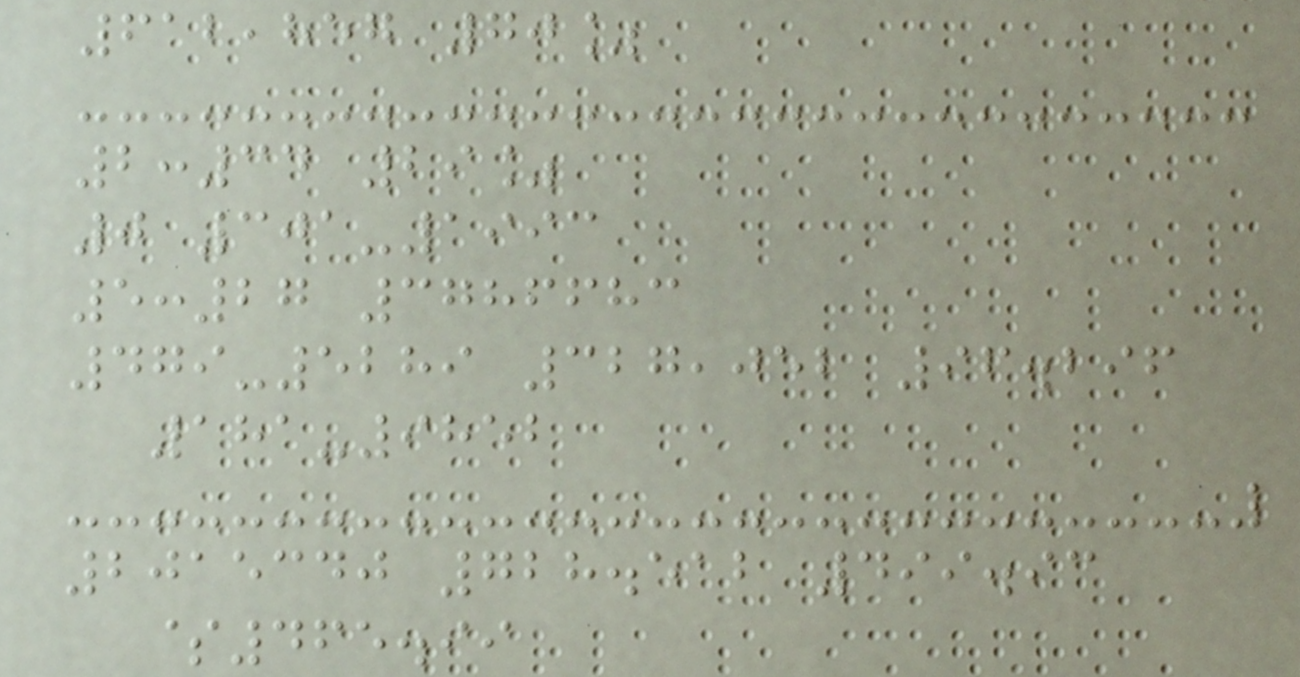612,857 70%
2:34 29%
0 301-1993
5:27 3786683
479-5289 327,052 96.296
181-9852
2015340 728.512 499.93
$465.99
